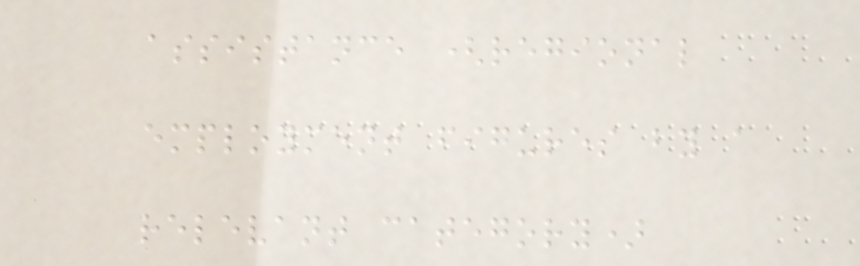assistance (regional
employment figures by a
relevant category)
